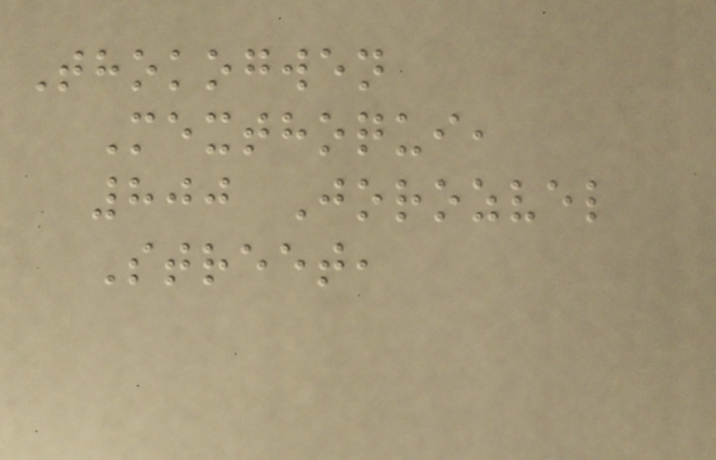Thokogwen
Mexthoqui,
800 Jorozvel
Street,
